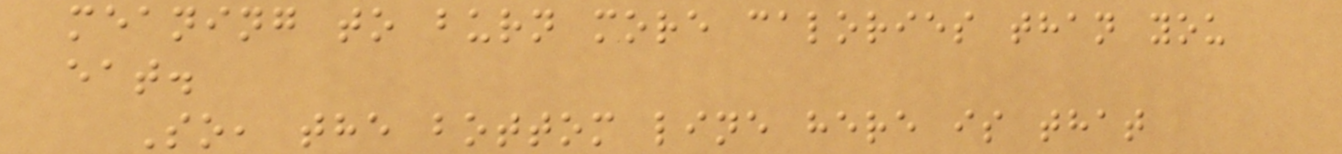meaning to burn more calories than you
eat.
So, the bottom line here is that
